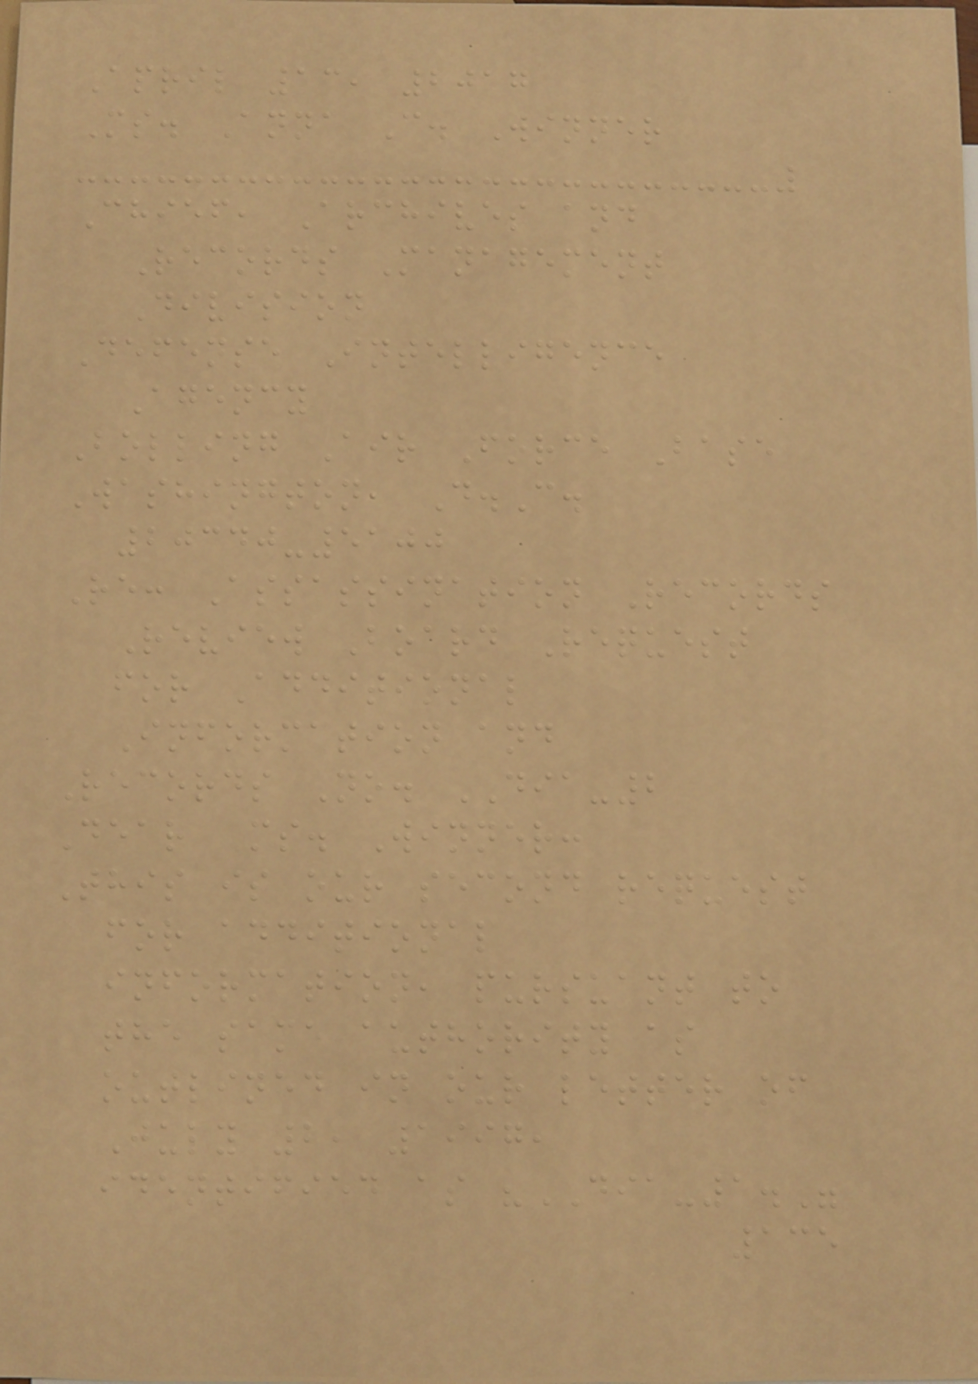April 13, 2017
Ms. Anna C. Winner
Chief, Archives and
Records Management
Division
Defense Intelligence
Agency
Bolling Air Force Base
Washington, D.C.
20340-5100
Re: Assassination Records
Review Board Request
for Additional
Information and
Records No. DIA-2
Dear Ms. Winner:
This is our second request
for additional
information, pursuant to
the same authority as
outlined in our letter of
July 2, 1997,
identified as "DIA-1."
135
